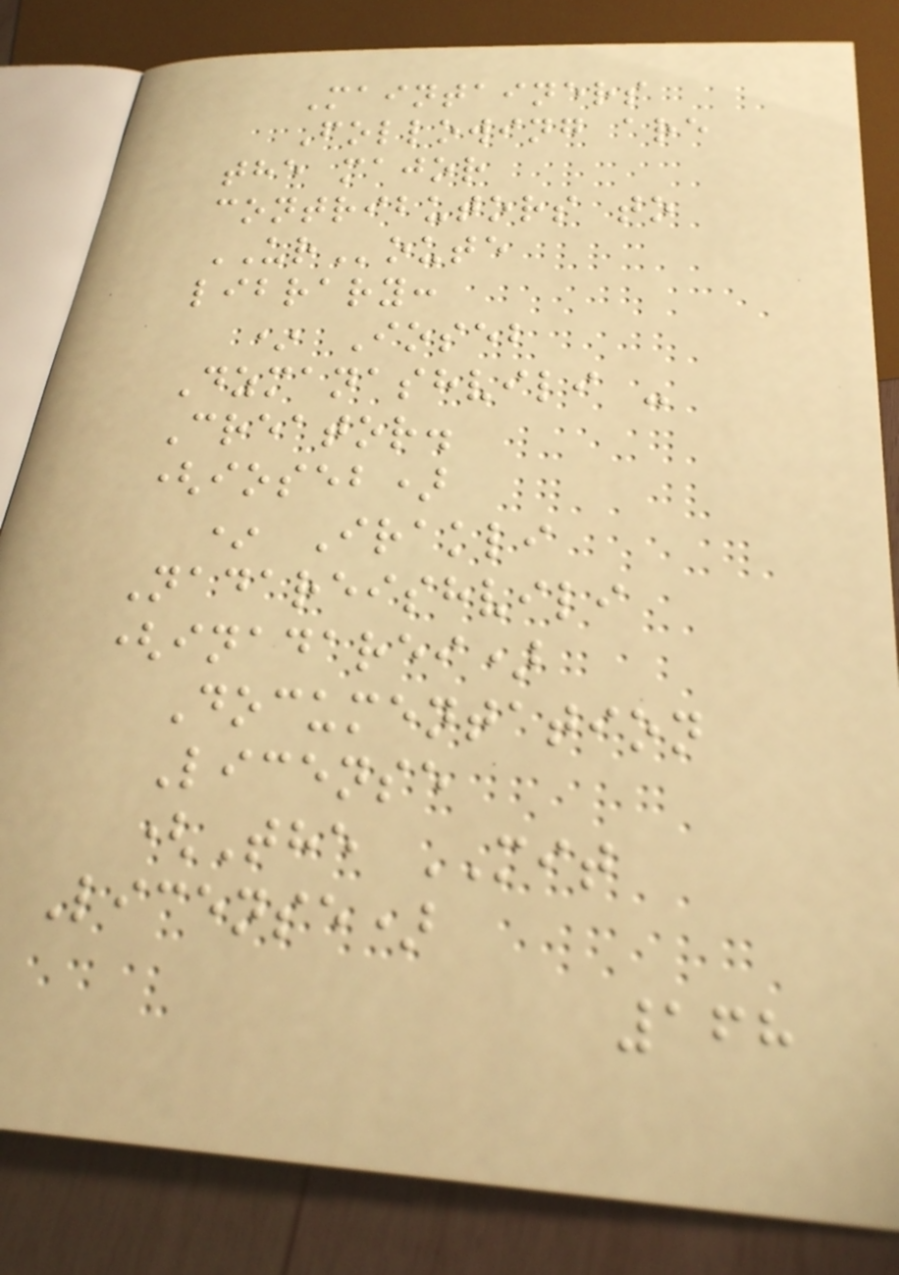Maintainers
Following are
the major
contributors to
URoute
library:
* Ioseb
Dzmanashvili -
Creator.
(ioseb)
* Irakli
Nadareishvili
(inadarei)
Documentation
License
(The MIT
License)
168
